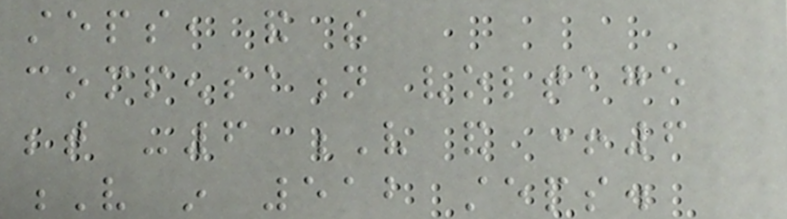steps, and the
compensation voltage
between -6 V and +6
V in 512 steps.
